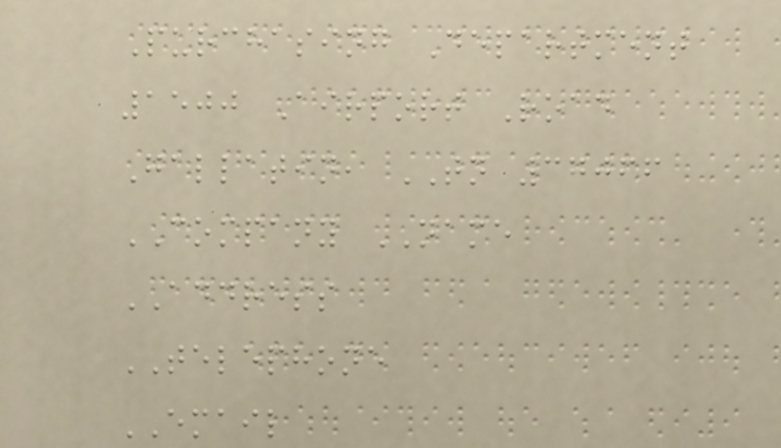Purchasing Department
1500 Airport Road
Gallatin, TN 37066
COMPANY NAME
ADDRESS
TELEPHONE
EMAIL
